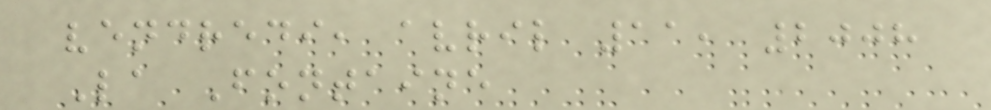vendredi, avril 11, 2008
La Fontaine
